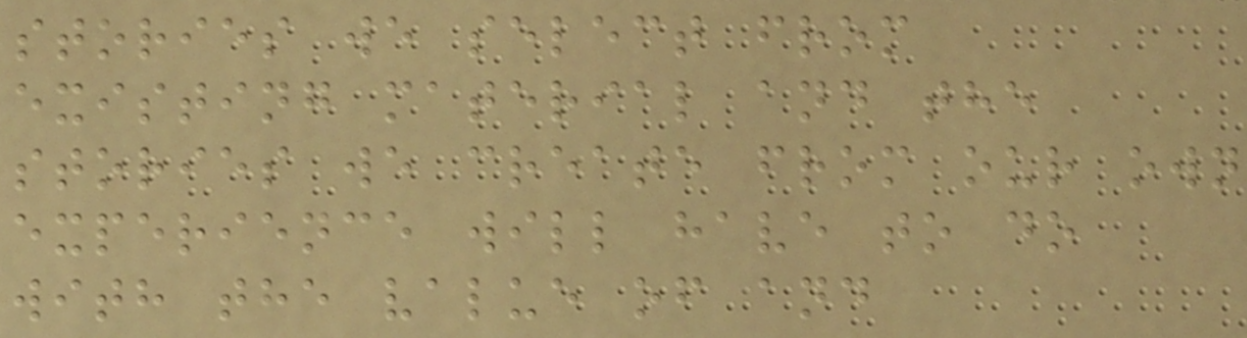stories we select from
existing material and the
stories we create from our own
experience will have to do
with the value of and
